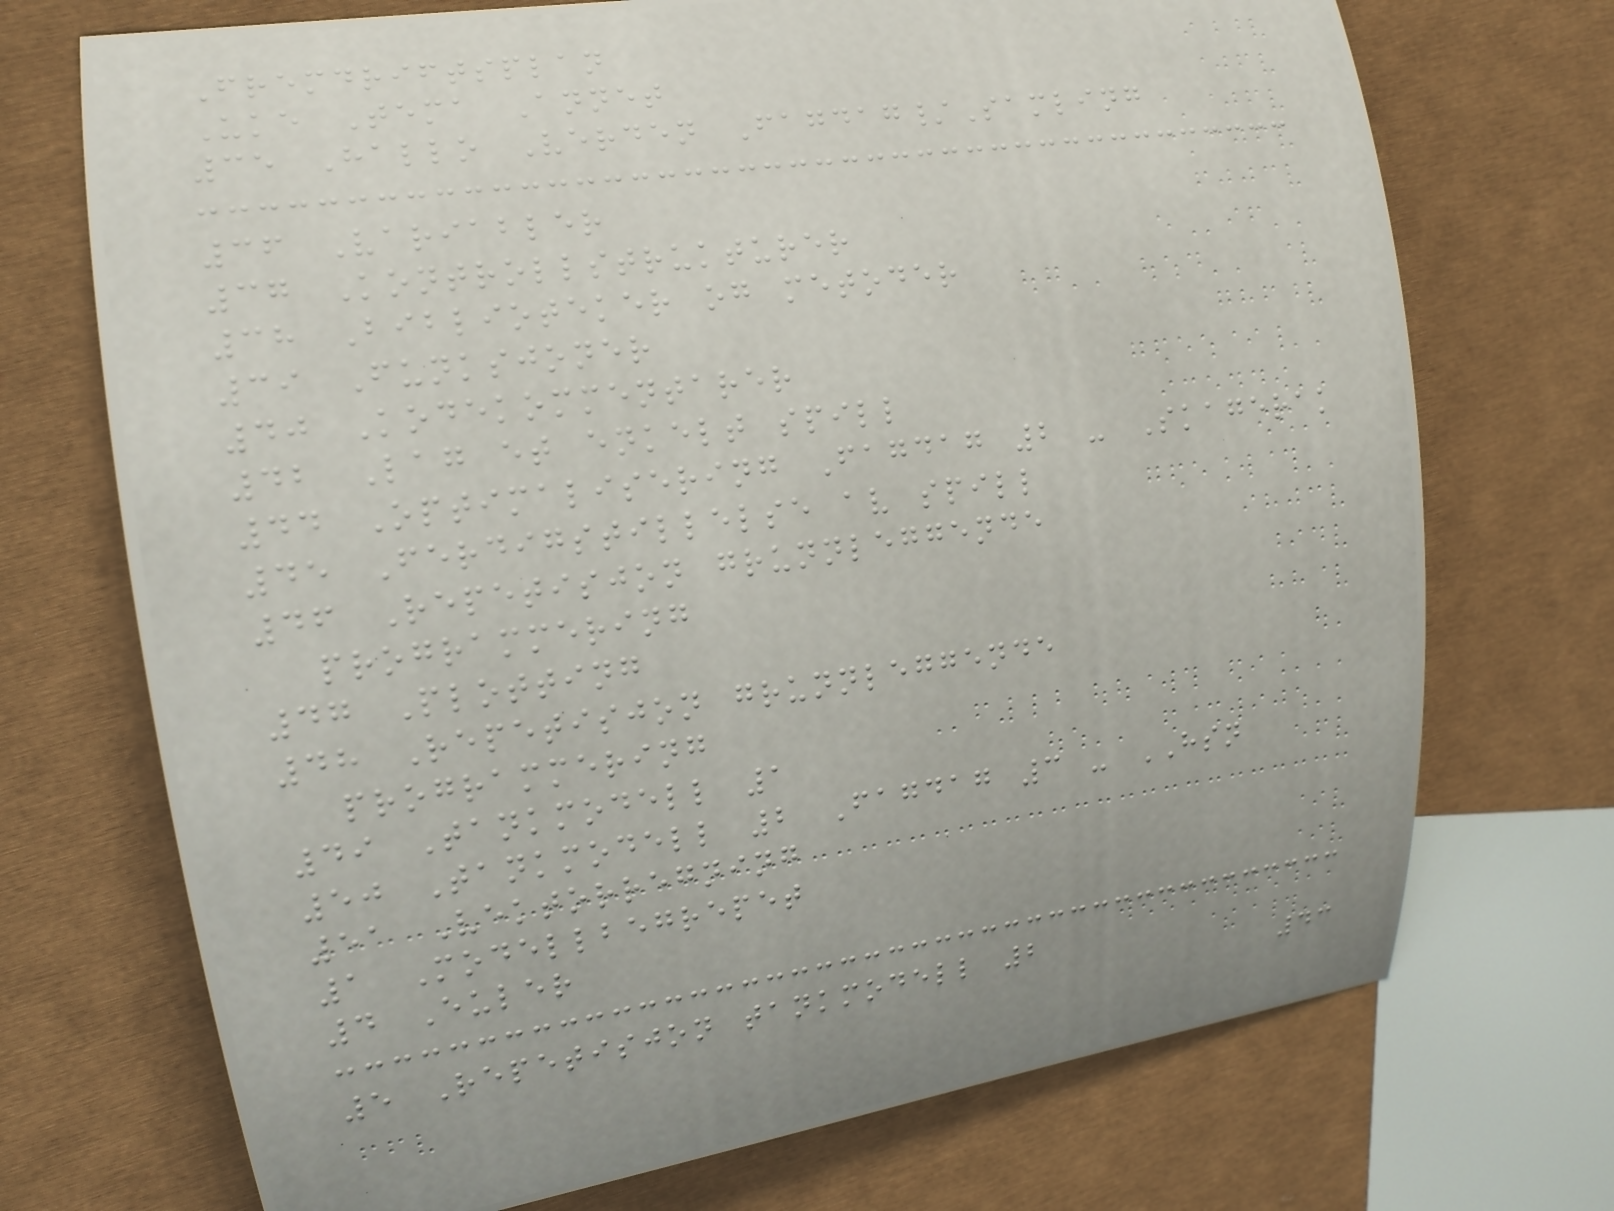Fremdriftsplan
Uke Tema Annet
35 Hallo Verden Fagdag/Samling
36 Variabler
37 Kontrollstrukturer
38 Biblioteker og metoder
39 Funksjoner
40 Kodekommentarer
42 Lag et enkelt spill
44 Optimalisering Fagdag 2 - Skagerak
45 Ferdigstillelse av spill
46 Repetisjon grunnleggende
programmering
47 Plotting
48 Repetisjon grunnleggende
programmering
49 Tankmodell 1
50 Tankmodell 2 Fagdag 3 - HSN
51 Vektorregning
1 Modellbegrepet
4 Euler
5 Repetisjon tankmodell 2
43
